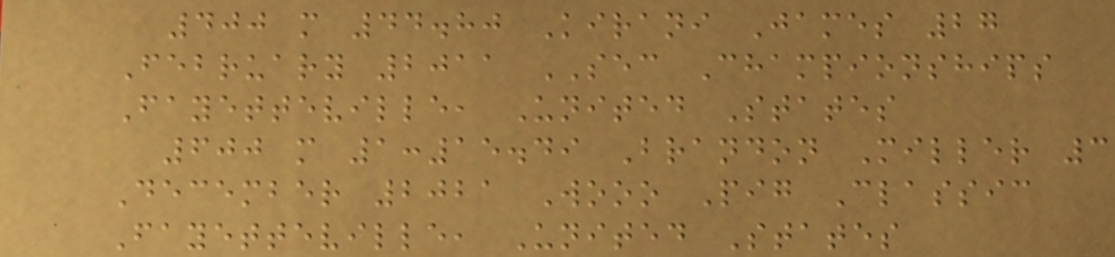400 m 44.80 Kirani James 27
February 2011 SEC Championships
Fayetteville, United States
600 m 1:15.49 Brandon Miller 3
December 2021 Wooo Pig Classic
Fayetteville, United States
